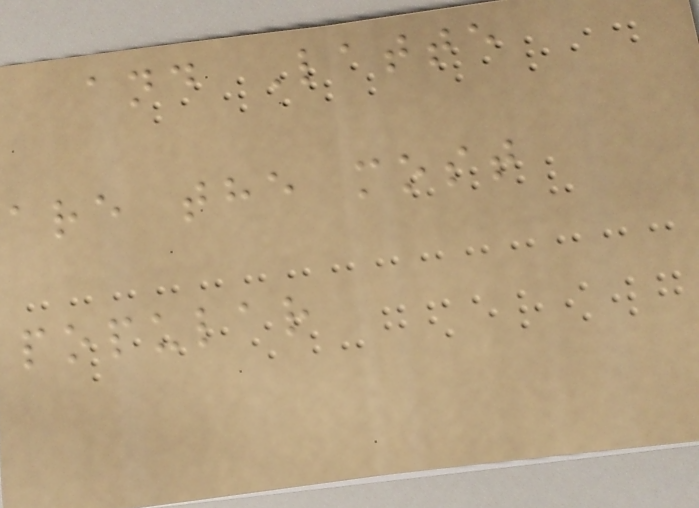and Latte
are the most
popular
